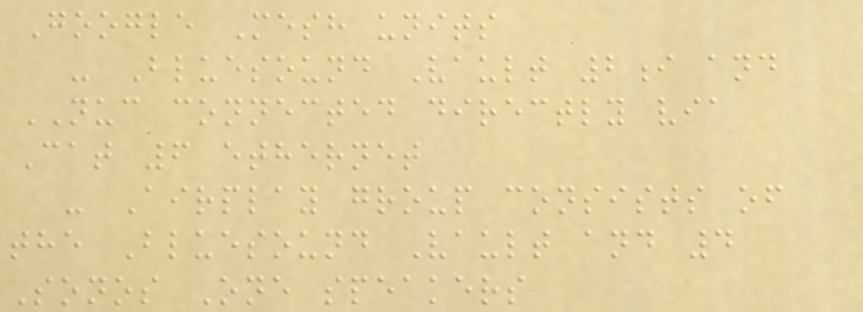Google Mesh units
- Bluesound Vault 2i and
NUC connected directly via
Cat 6 ethernet
- Airplay group consists of
the Bluesound Vault and 4
Sonos One speakers
